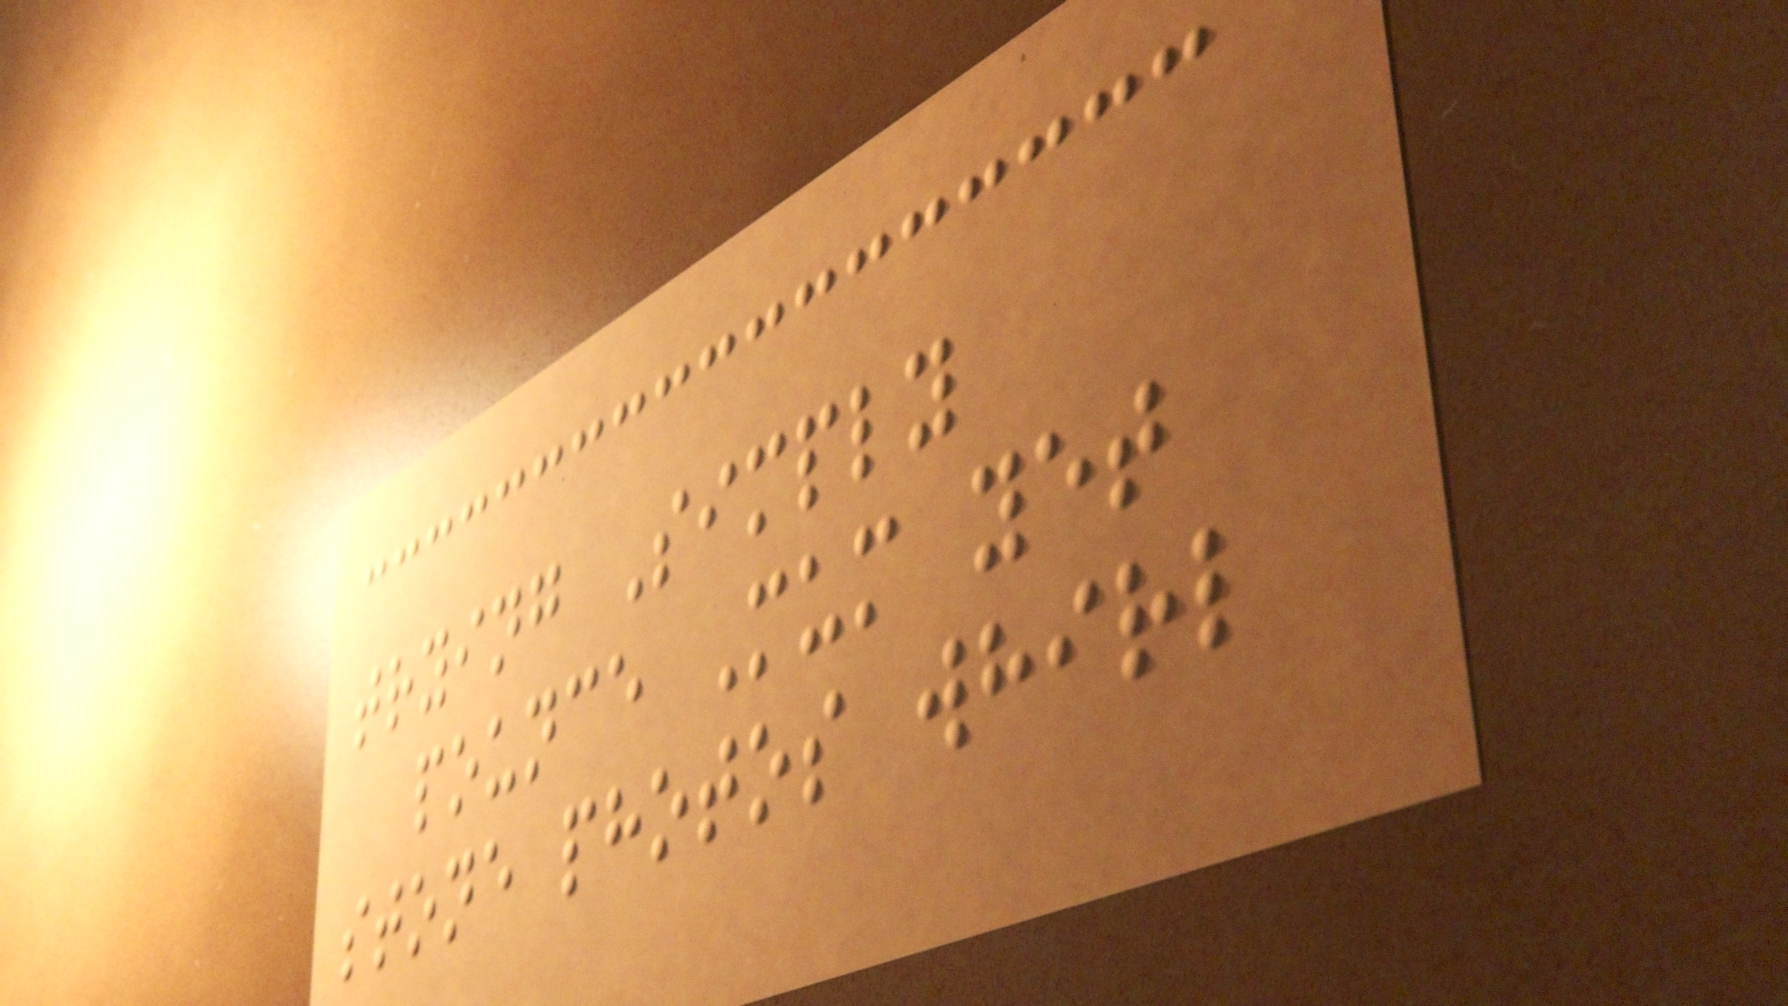trying Simply
pounce Mum yet
stone photos whirl
